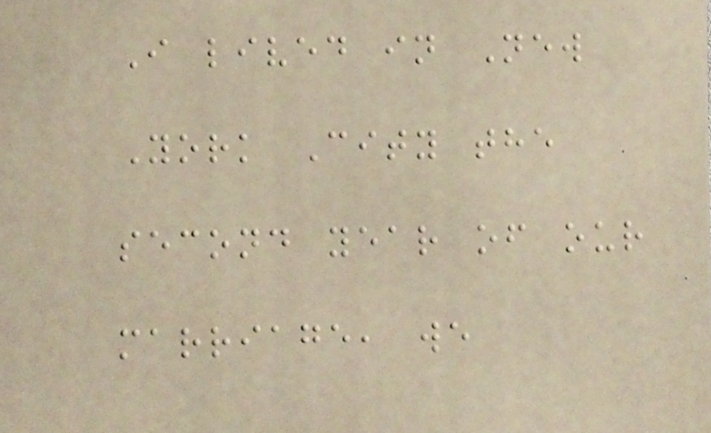I lived in New
York City the
second year of our
marriage, we
